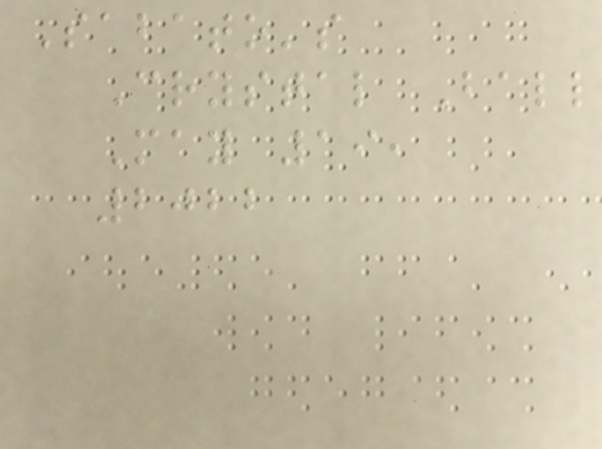Sabato's
Crystal Ball
May 19,
2022
